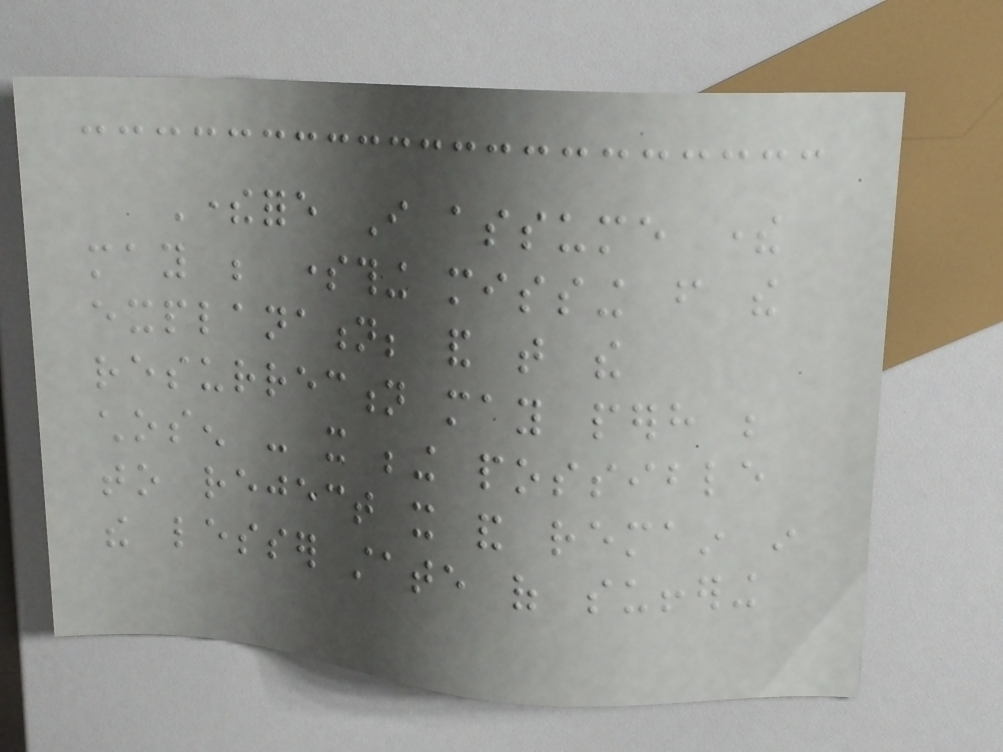Therefore I assume there
may be something missing from the
explanation; and that the
resurrection may perhaps be
chosen - it being possible
to reject it and remain in
the lesser state of suffering
